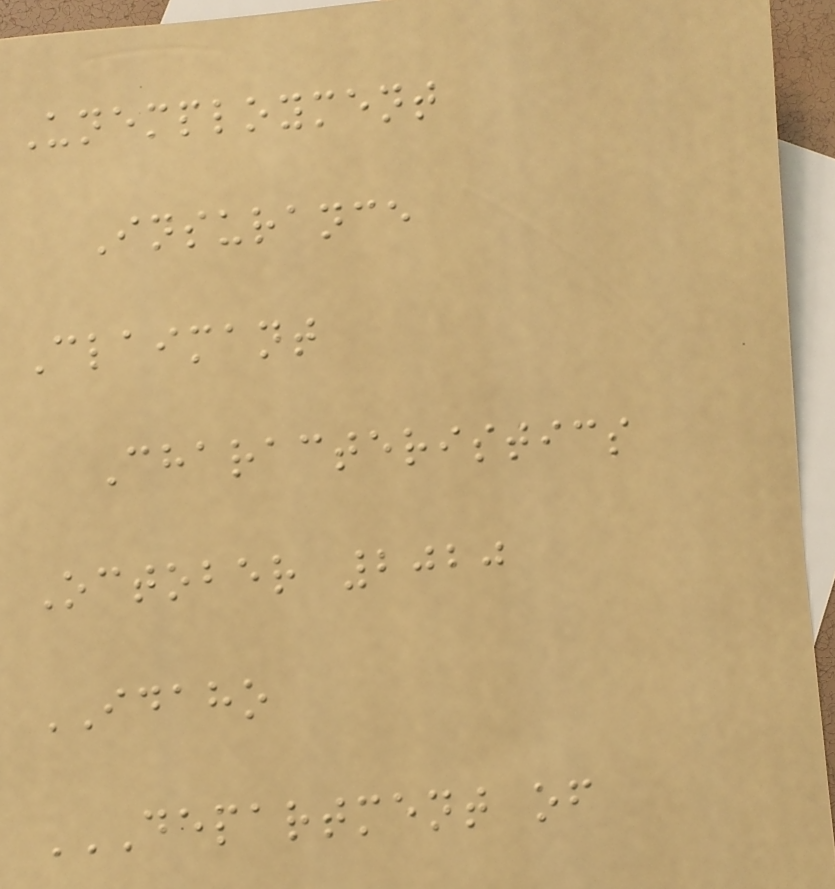Unemployment
Insurance
Claimant
Characteristics
October 2020
IDAHO
DEPARTMENT OF
